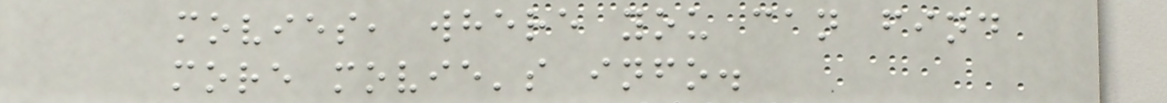movies, where you can find
more movie's info.
